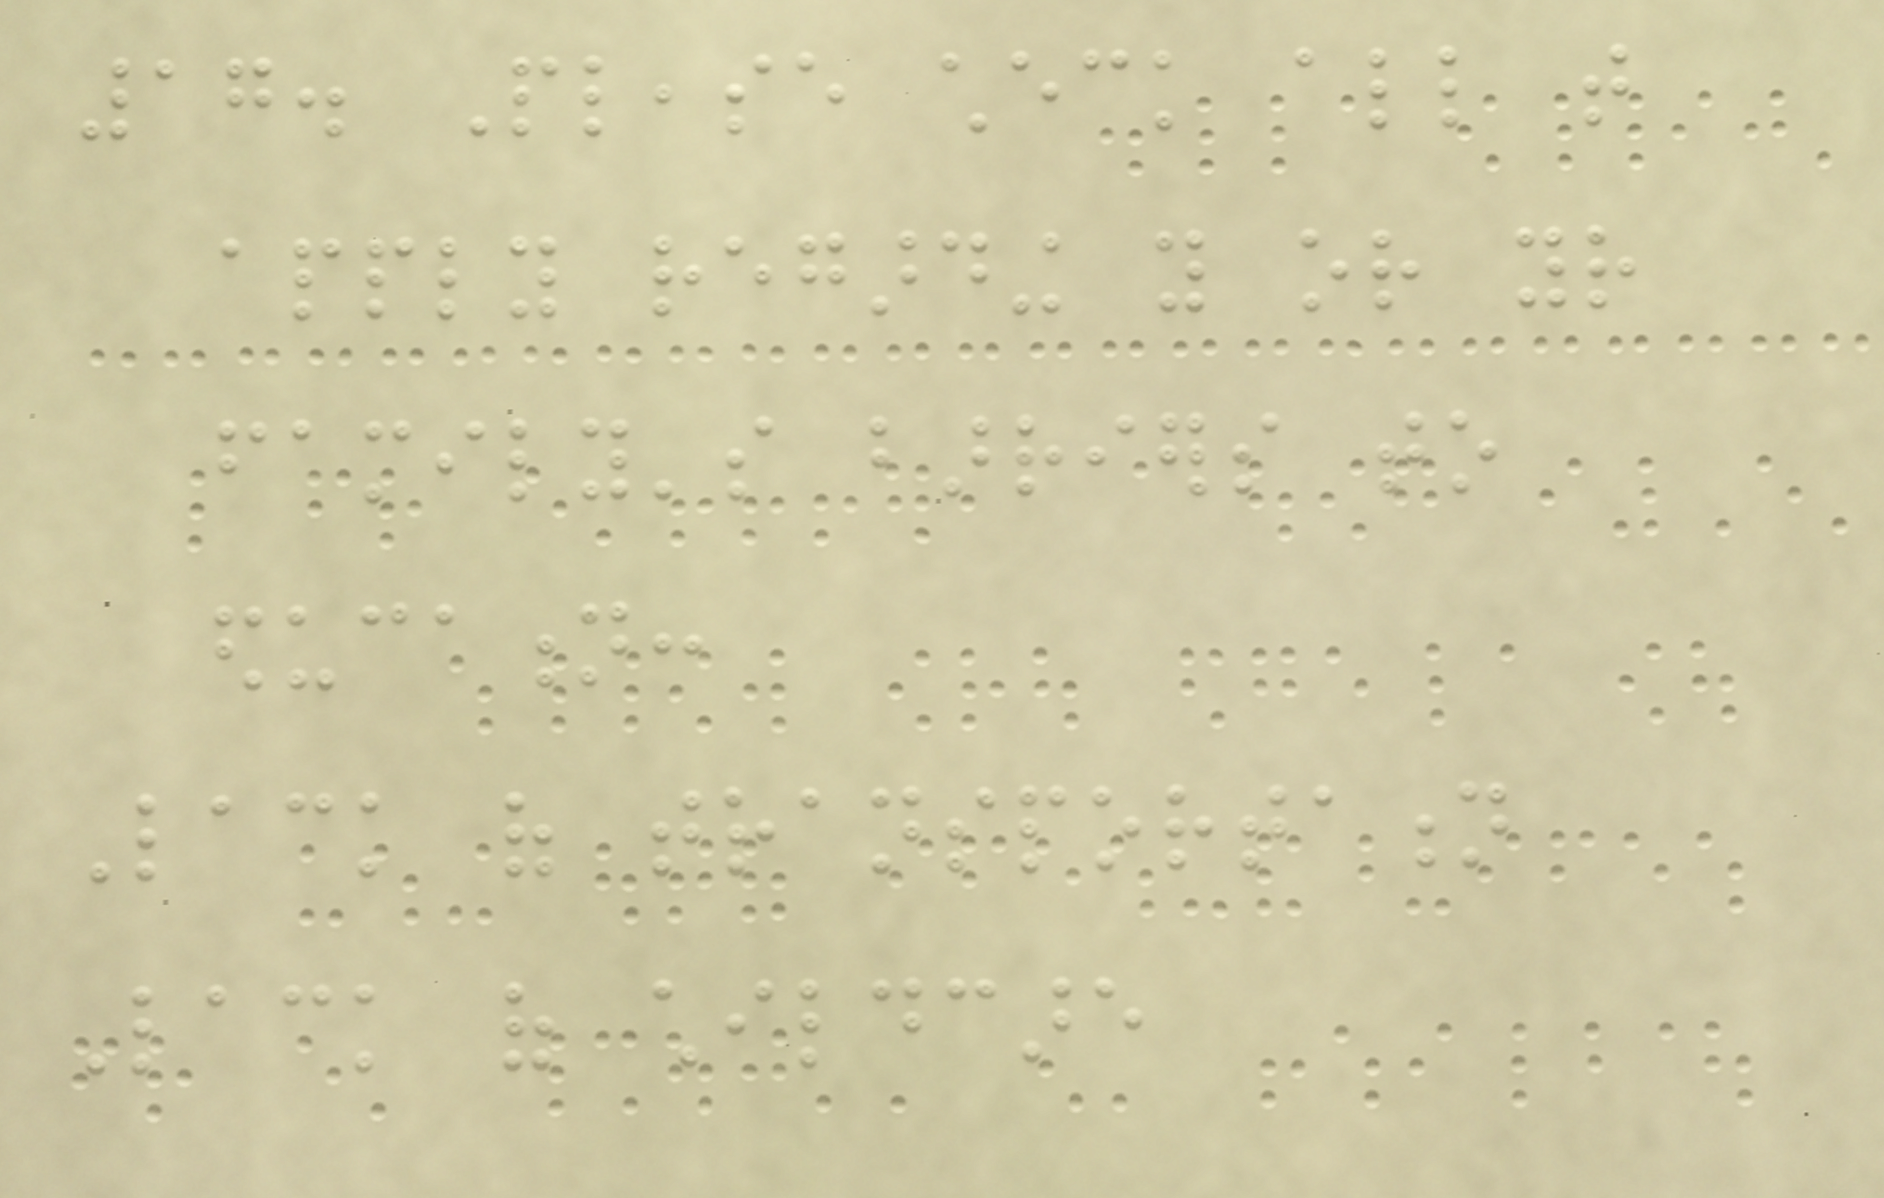17. Please check all that
apply regarding you or your
family's barriers to
education:
Lack of transportation
Lack of childcare
